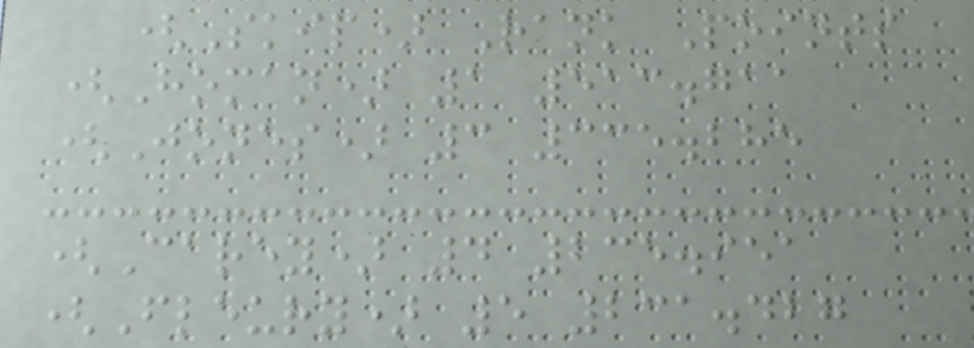(Skip) Rank Points
(Homan) 1 513.711
(Jones) 3 335.285
(Carey) 4 235.951
(Fleury) 5 231.427
